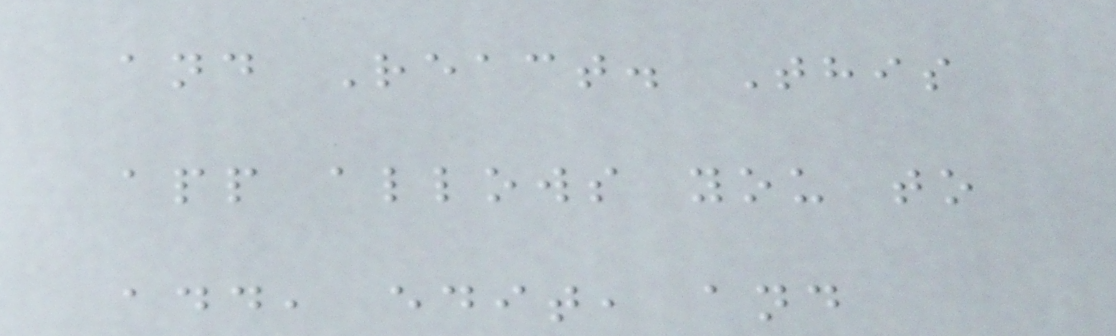and React. This
app allows you to
add, edit, and
